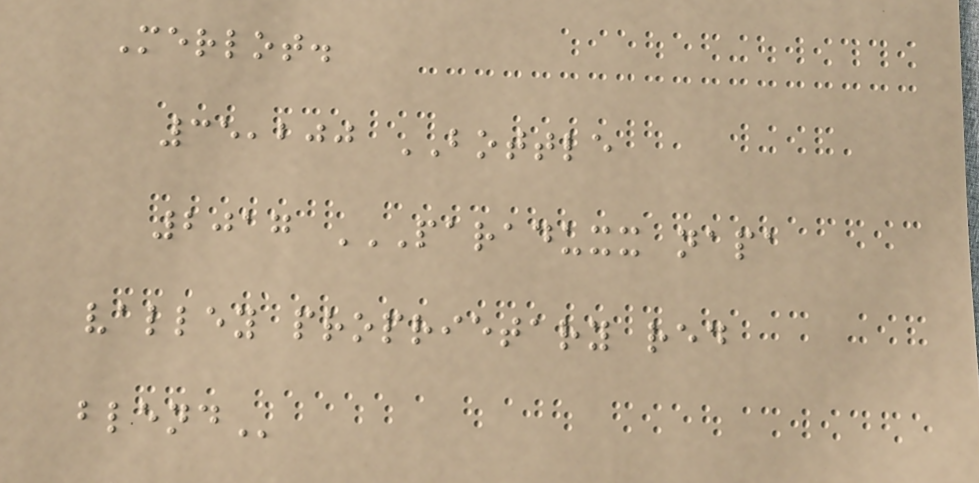Merlot.
35,200 BOTTLE
2017 PARADUXX NAPA
VALLEY PROPRIETARY RED
BLEND
